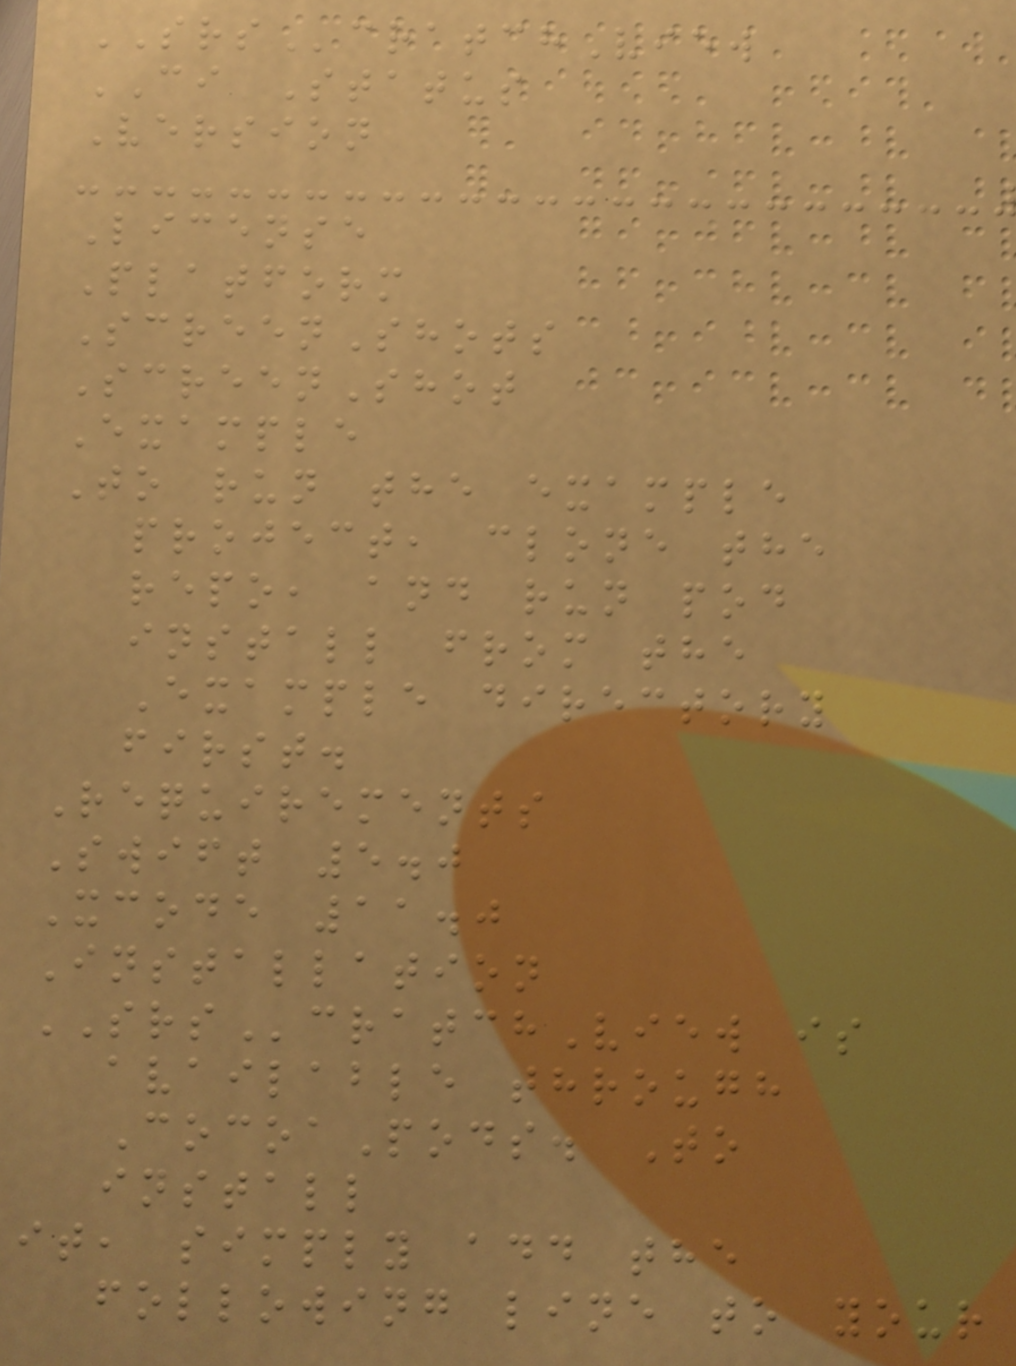SRScratchView
CI Status
Version
License
Platform
ScreenShots
ScreenShot
Example
To run the example
project, clone the
repo, and run pod
install from the
Example directory
first.
Requirements
Swift 5.0
Xcode 11.0
Installation
SRScratchView is
available through
CocoaPods. To
install
it, simply add the
following line to your
